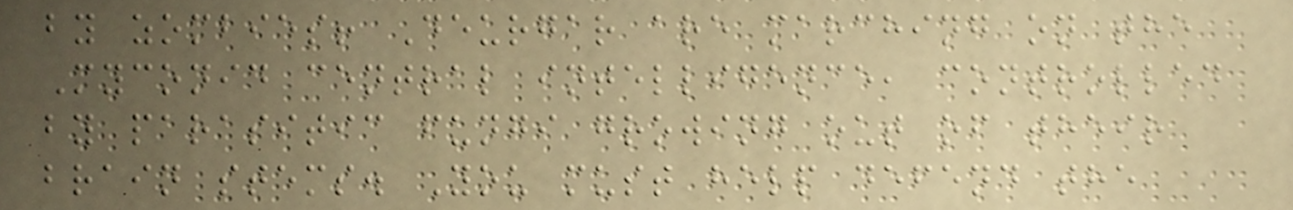by zombies! Deurgar are marching on the
Myconid central intelligence, controlled
by parasitic fungi growing out of their
brain stems. You must help defend the
